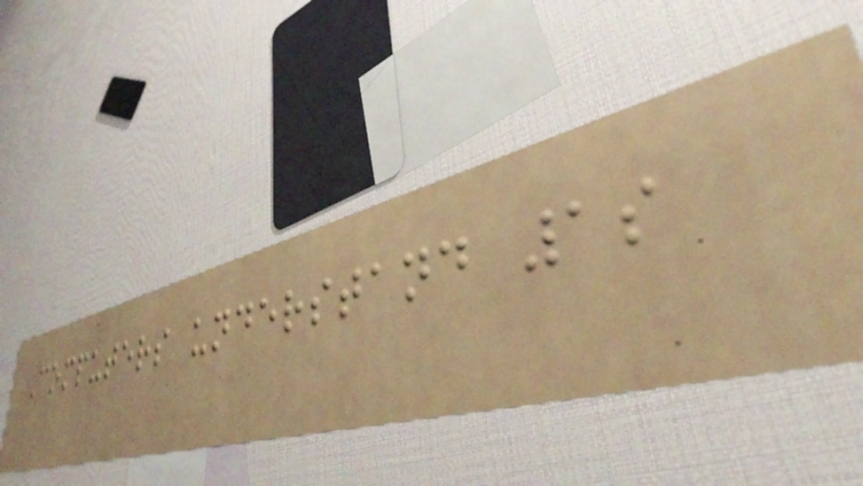Computers understand 1s
